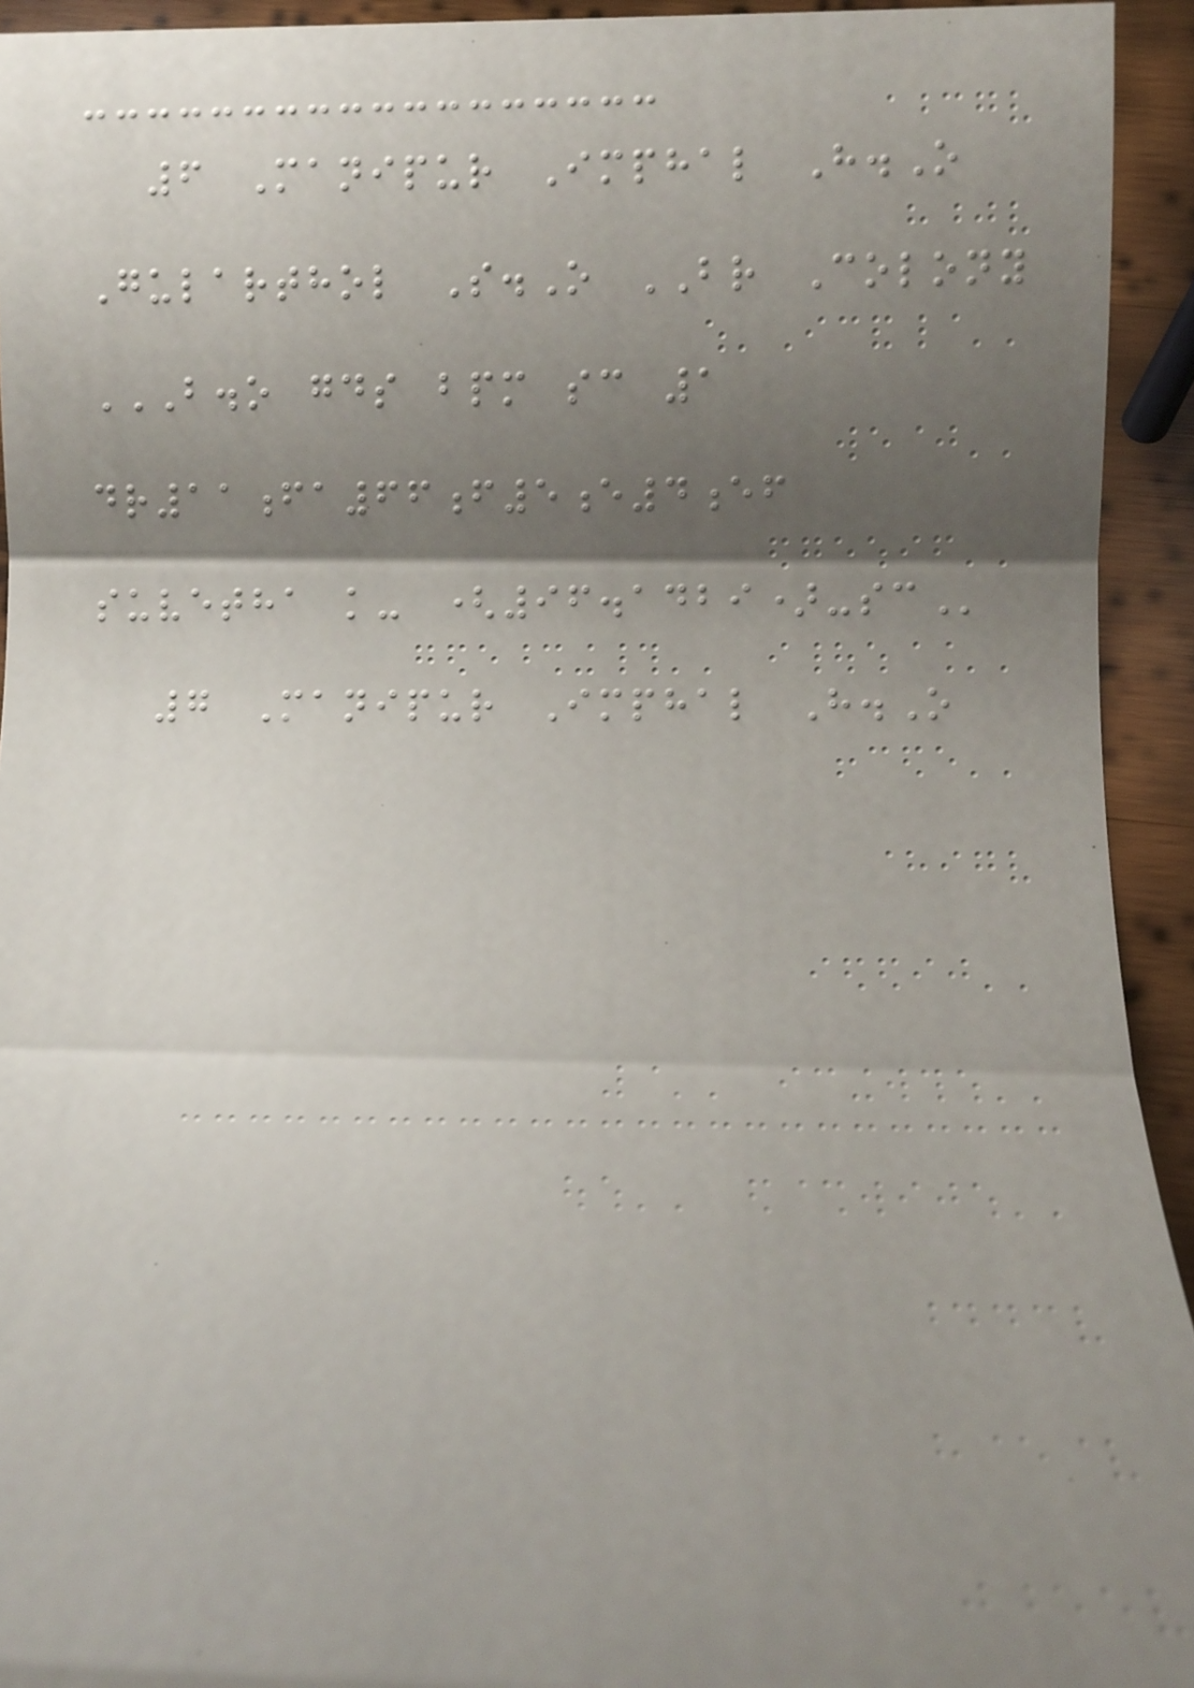6 Manipur Imphal H.O
Gularthol S.O BR Colony
B.O GDS BPM SC 1
DR11FA66F5E4EF
SUVETHA K- (96.1429)-SC
7 Manipur Imphal H.O
